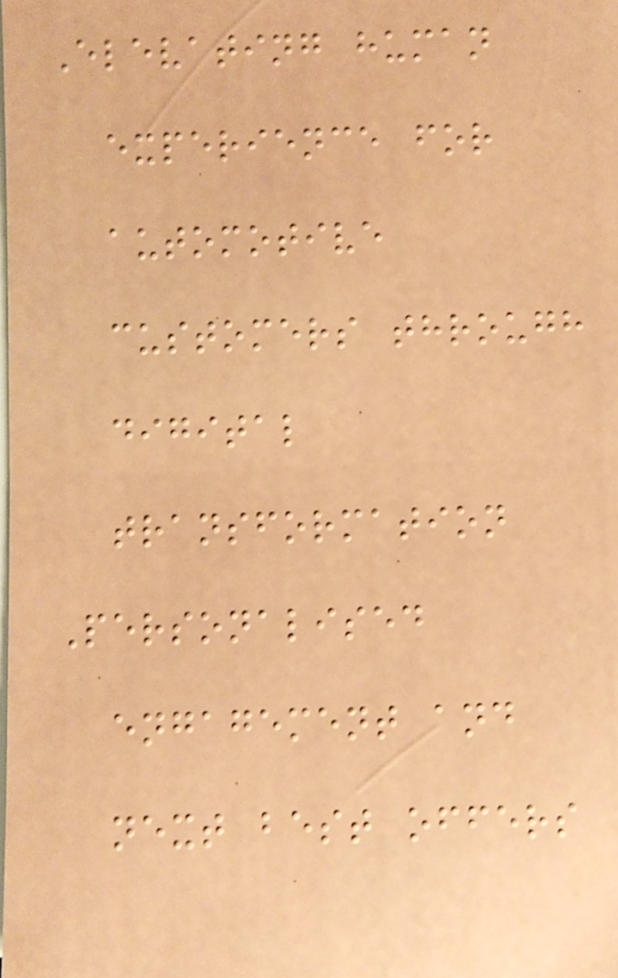Elevating human
experience for
automotive
customers through
digital
transformation
Personalised
engagement and
next best offers
